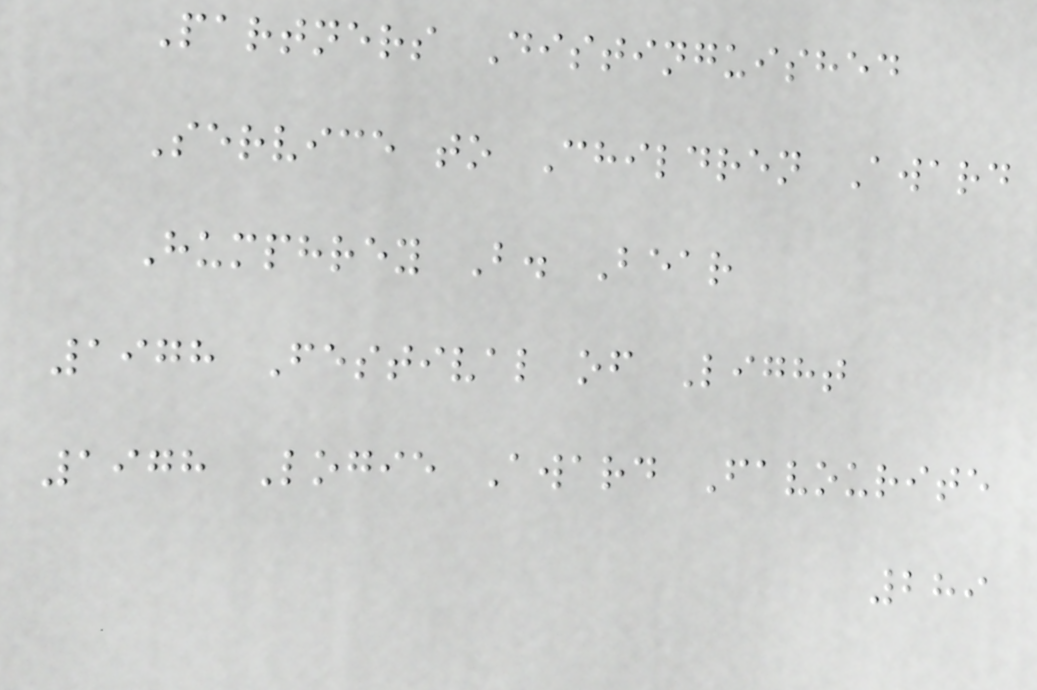Partners Distinguished
Service to Children Award
Humphrey B. Bear
1978 Festival of Light
1978 Logie Award Favourite
289
